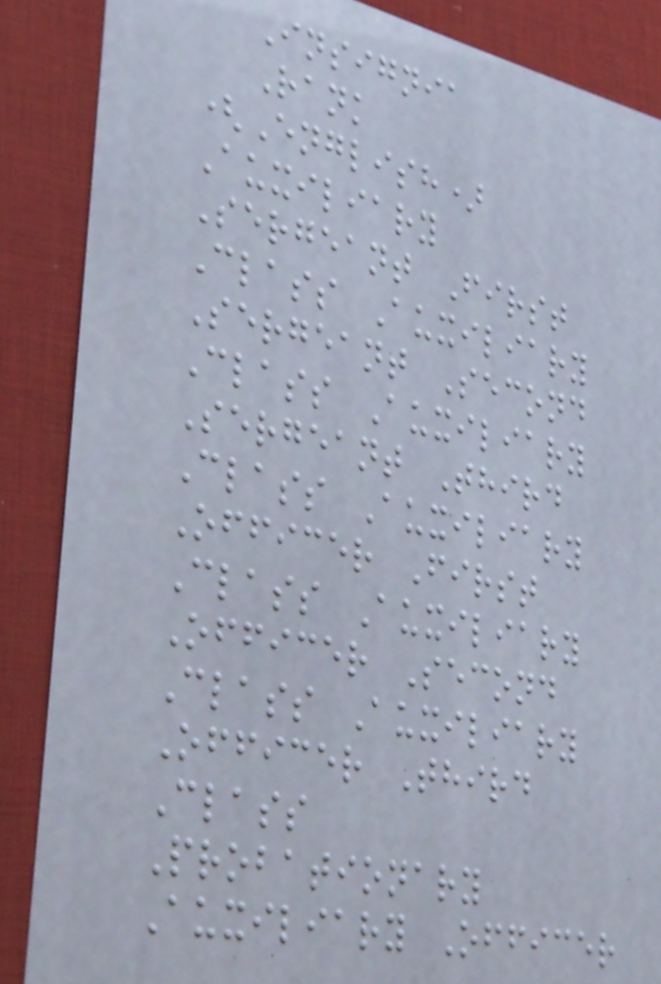Insignia
Rank
(English)
Auxiliary
Sergeant First
Class Auxiliary
Sergeant Second
Class Auxiliary
Sergeant Third
Class Auxiliary
Officer First
Class Auxiliary
Officer Second
Class Auxiliary
Officer Third
Class
Probationary
Auxiliary Officer
